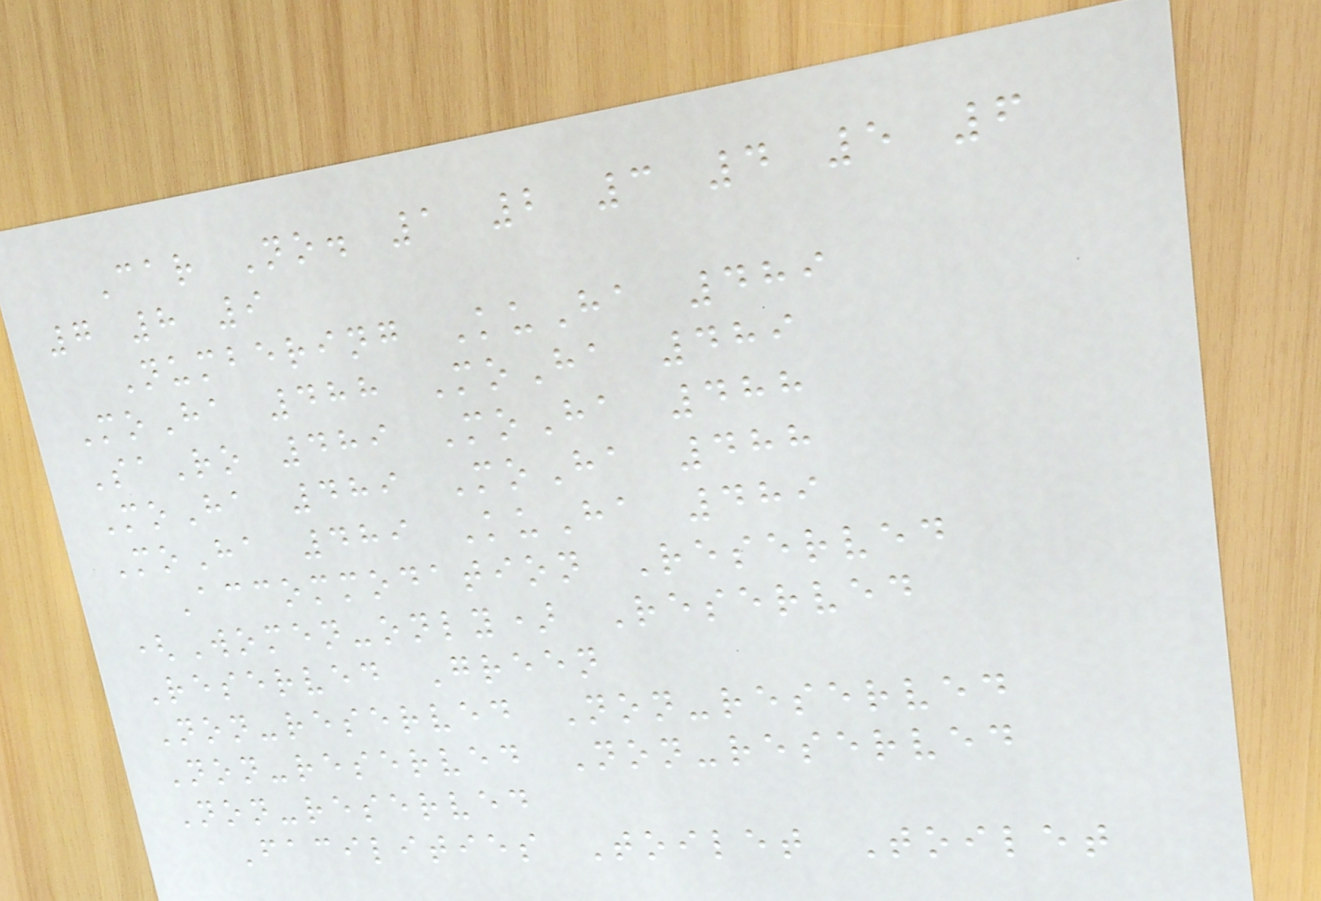Car No. 1 2 3 4 5 6
7 8 9
Numbering KuHa 489
MoHa 488 MoHa 489
SaRo 489 MoHa 488
MoHa 489 MoHa 488
MoHa 489 KuHa 489
Accommodation Reserved
(Women-only) Reserved
Reserved Green
Non-reserved Non-reserved
Non-reserved Non-reserved
Non-reserved
Facilities Toilet Toilet
